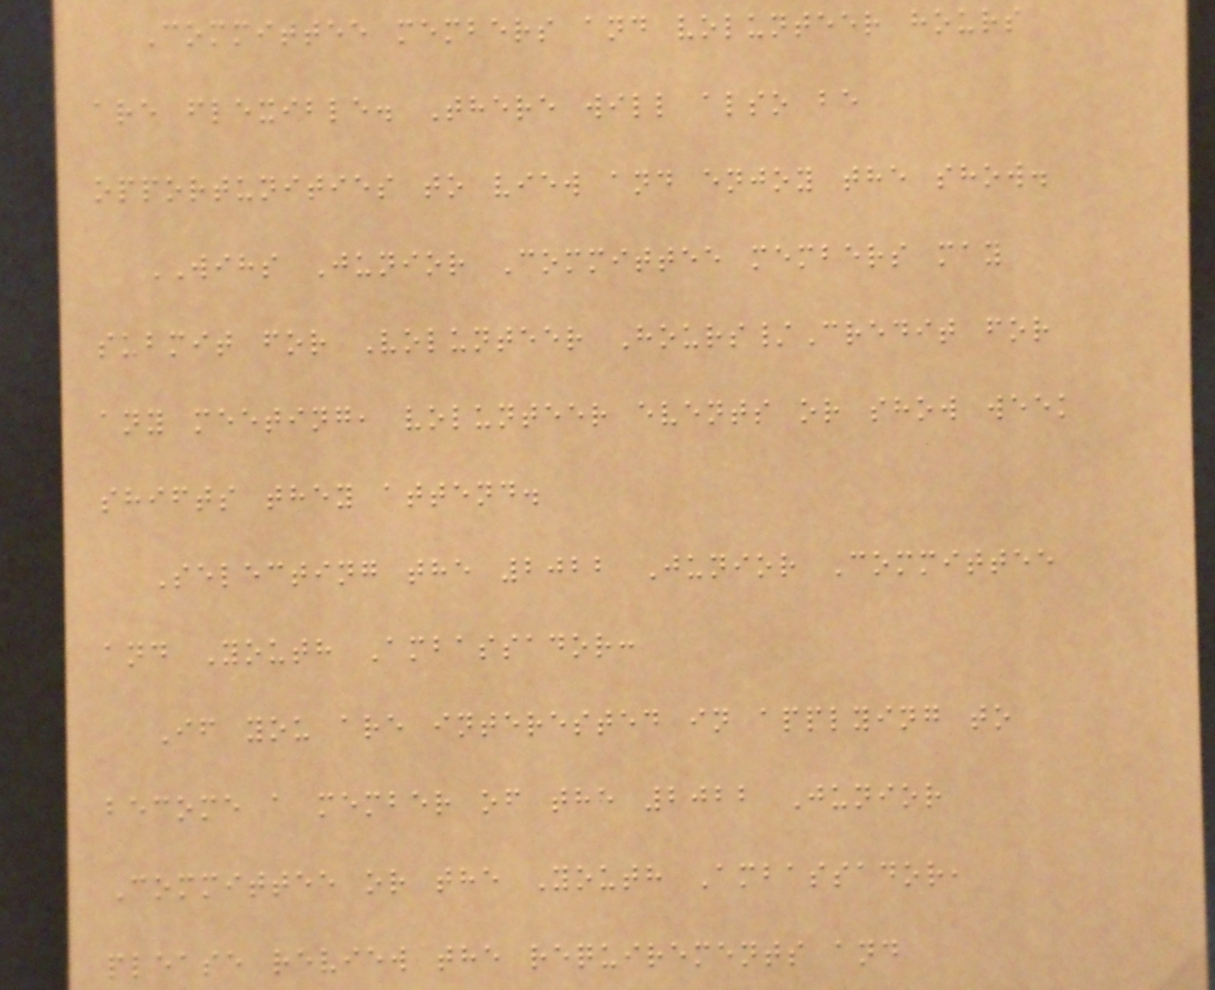Committee members and volunteer hours
are flexible. There will also be
opportunities to view and enjoy the show.
WIHS Junior Committee members may
submit for Volunteer Hours/Credit for
any meeting, volunteer events or show week
shifts they attend.
Selecting the 2022 Junior Committee
and Youth Ambassador:
If you are interested in applying to
become a member of the 2022 Junior
Committee or the Youth Ambassador,
please review the requirements and
